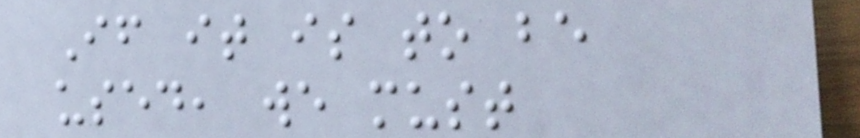If it is to be
used, we must
